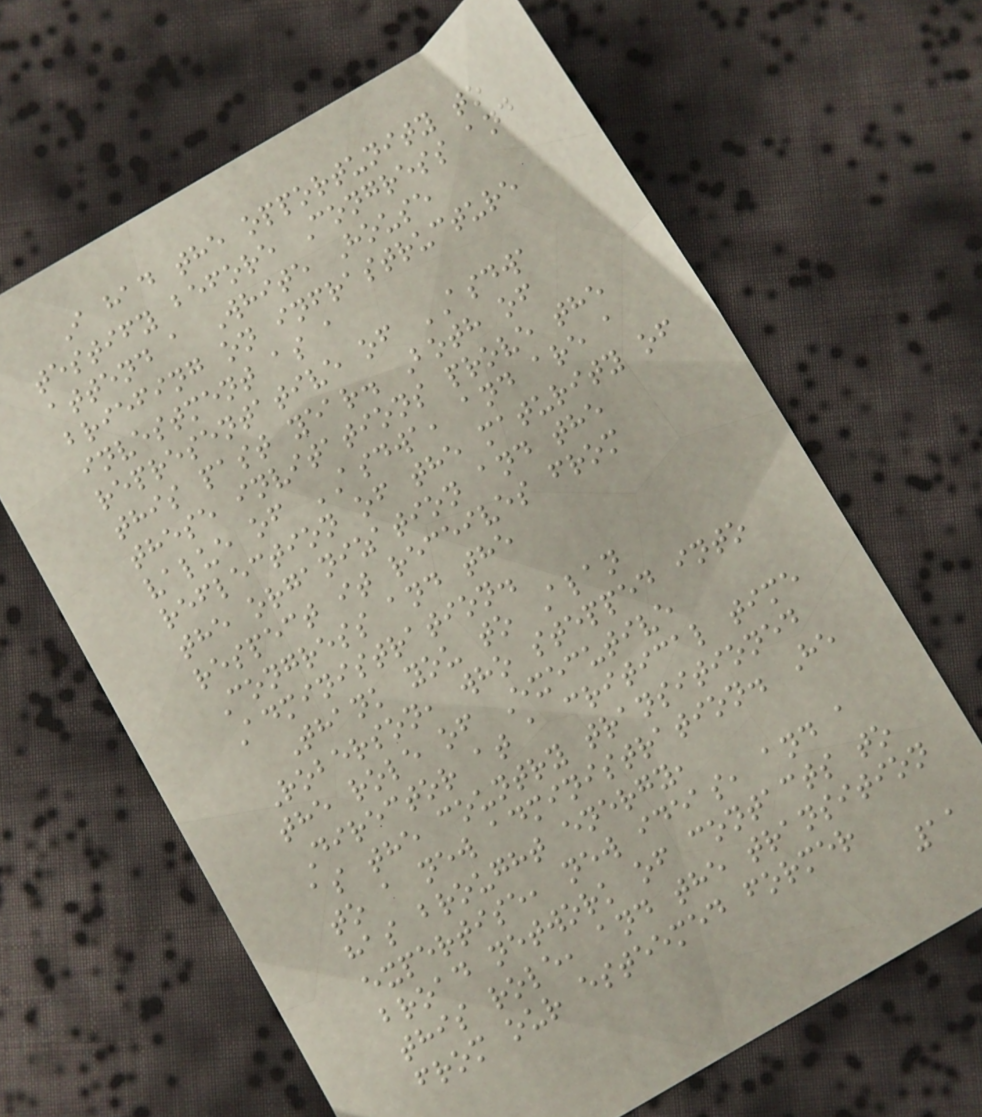I had the opportunity to
testify before Congress and
attend a White House
briefing on infrastructure
investment as a
representative of ASDWA
this past year. Both of
these invitations prove the
value of ASDWA, and are a
reflection of the maturity of
the organization and the
respect it receives from
Congress and the
Administration.
Thank you to Alan
Roberson, who stepped into
the role of Executive
Director at a critical time
as the country transitioned
to a new administration. He
has brought energy,
expertise, new ideas, and a
broad network of contacts to
this role, and the transition
from our esteemed former
11
